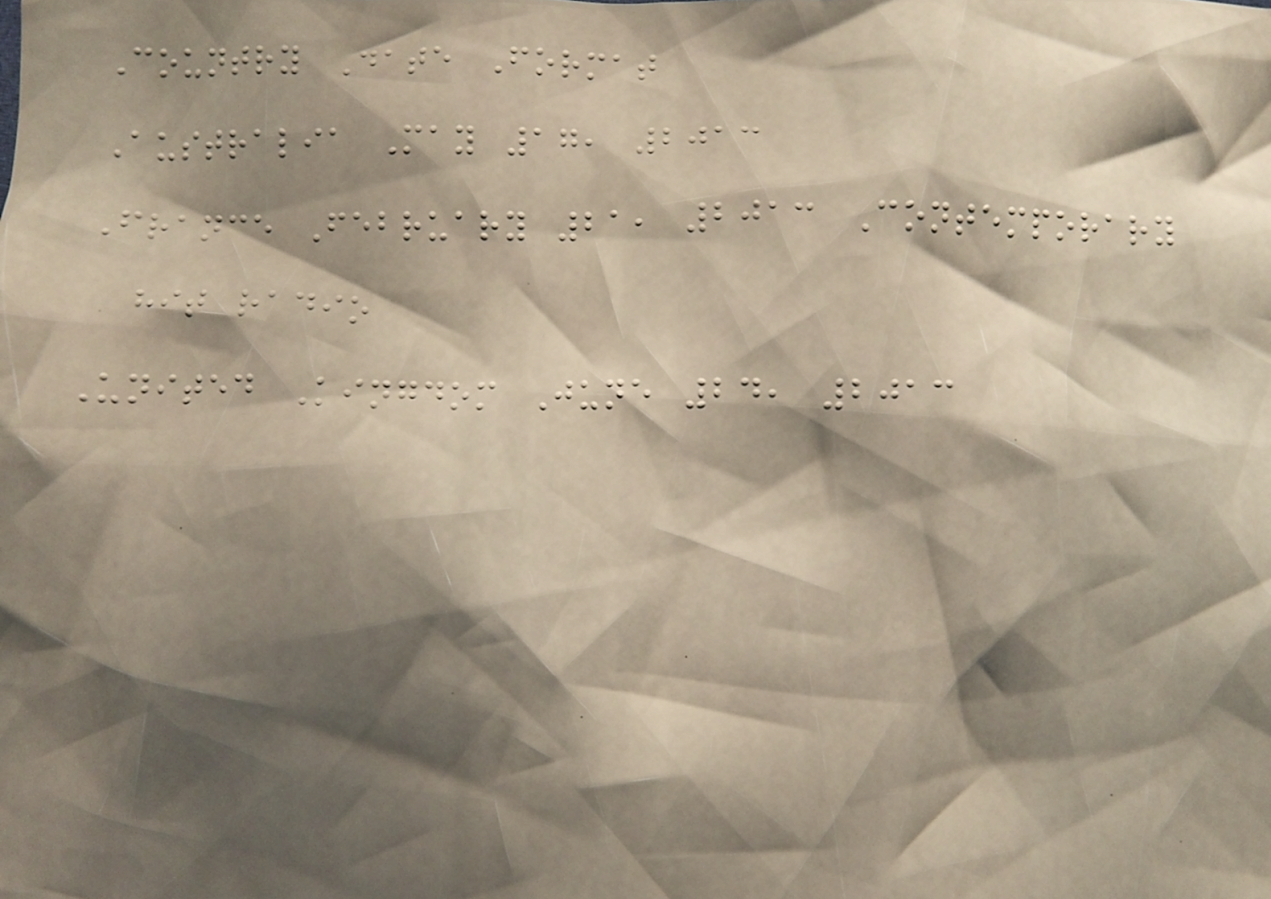Country Date Format
Australia May 17, 2013
France February 21, 2013 Contemporary
hit radio
United Kingdom June 24, 2013
